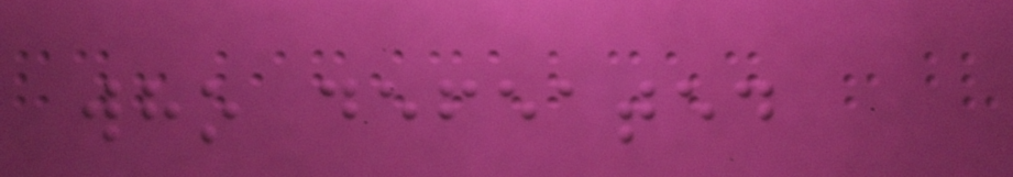who defeated
